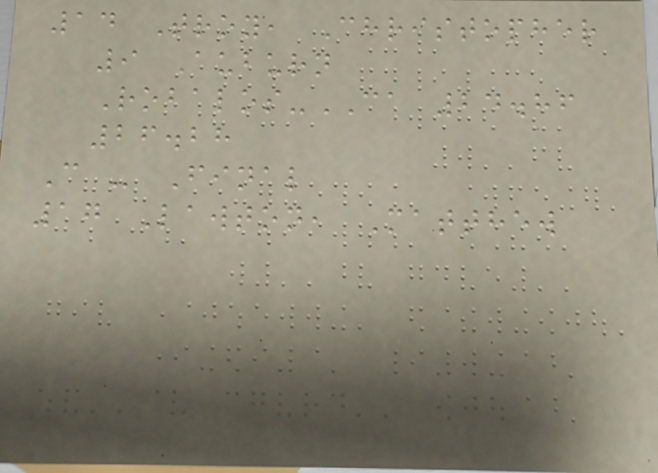14 Troy, Christopher
9 Auburn
Robalos-CA 24.86
26.28
C - Final
17 Lawton, Matthew
